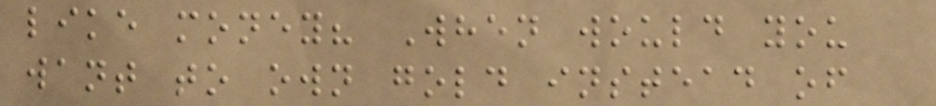like money? When would you
want to own gold instead of
